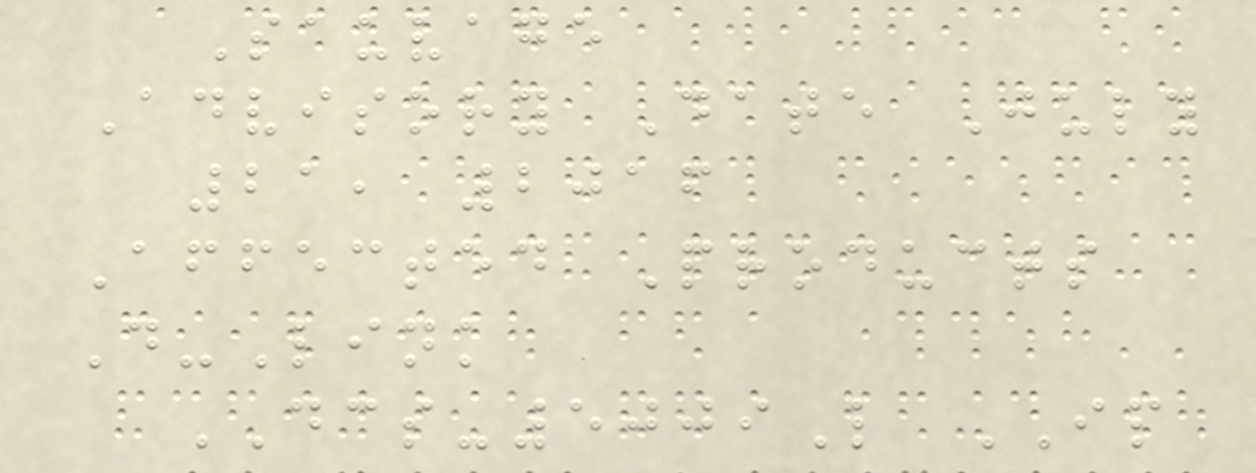Sauvage
Advisory Date July
21, 2016
Affected Products
D-Link
DCS-5009L IP
